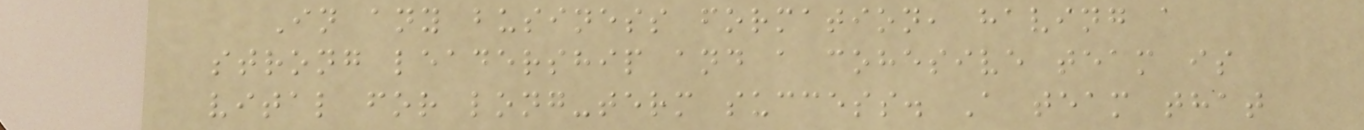In any business formation, having a
strong leadership and a cohesive team is
vital for long-term success. A team that
